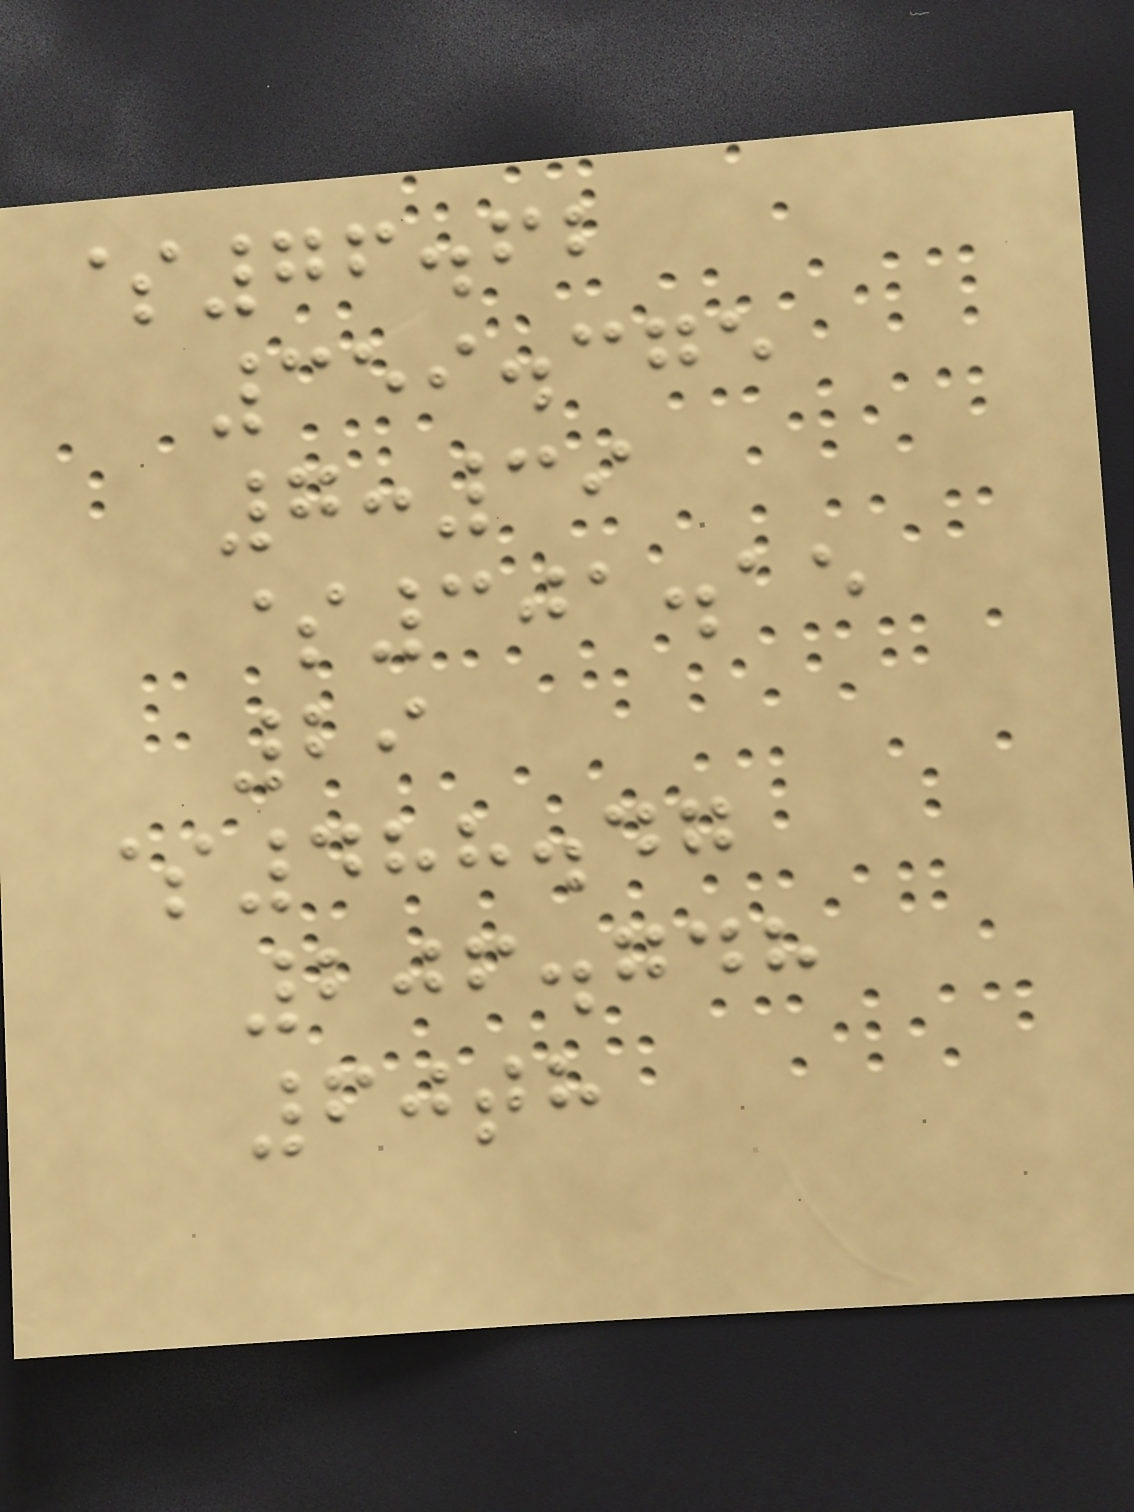$76.62
359.375
7:39
$301.15
29
$488.47
206.748
60th
